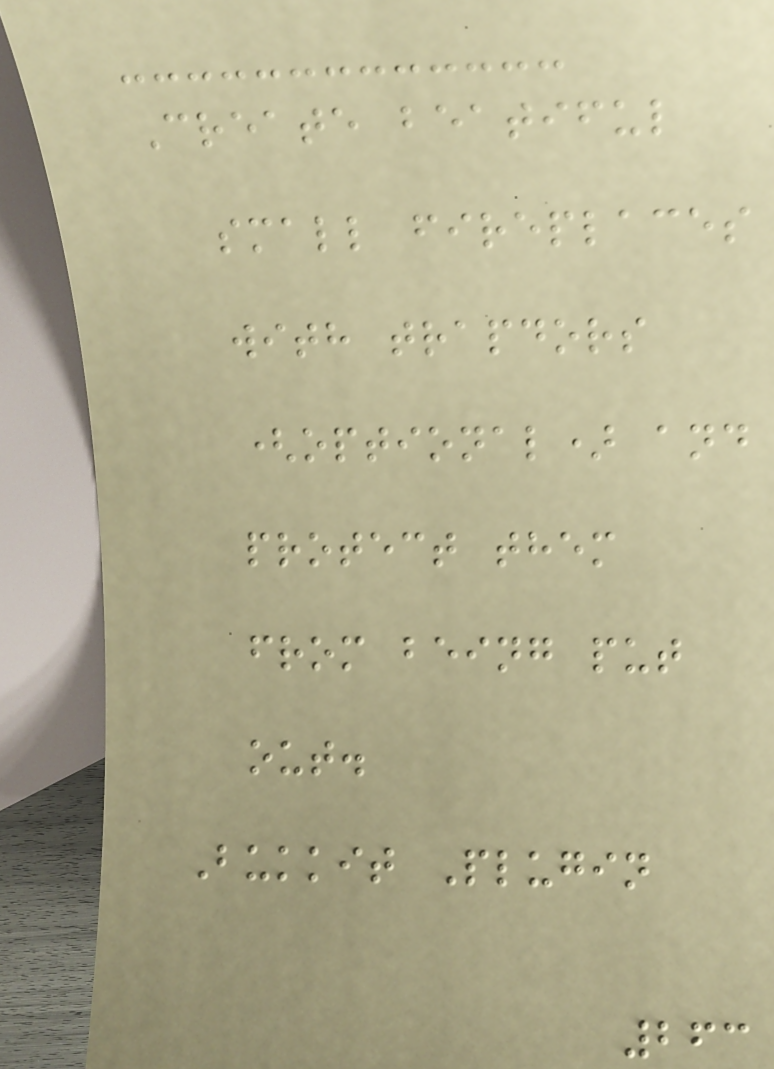Create beatiful
small fireplaces
with trapdors
(optional) and
protect them
from being put
out.
Bukkit Plugin
263
